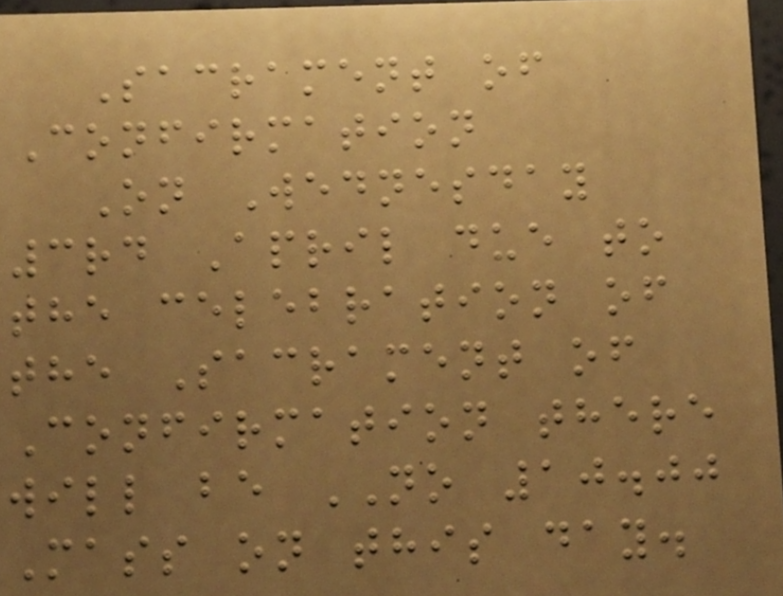Sacrament of
Confirmation
On Wednesday
3rd April due to
the celebration of
the Sacrament of
Confirmation there
will be NO 10.00
Mass on this day.
